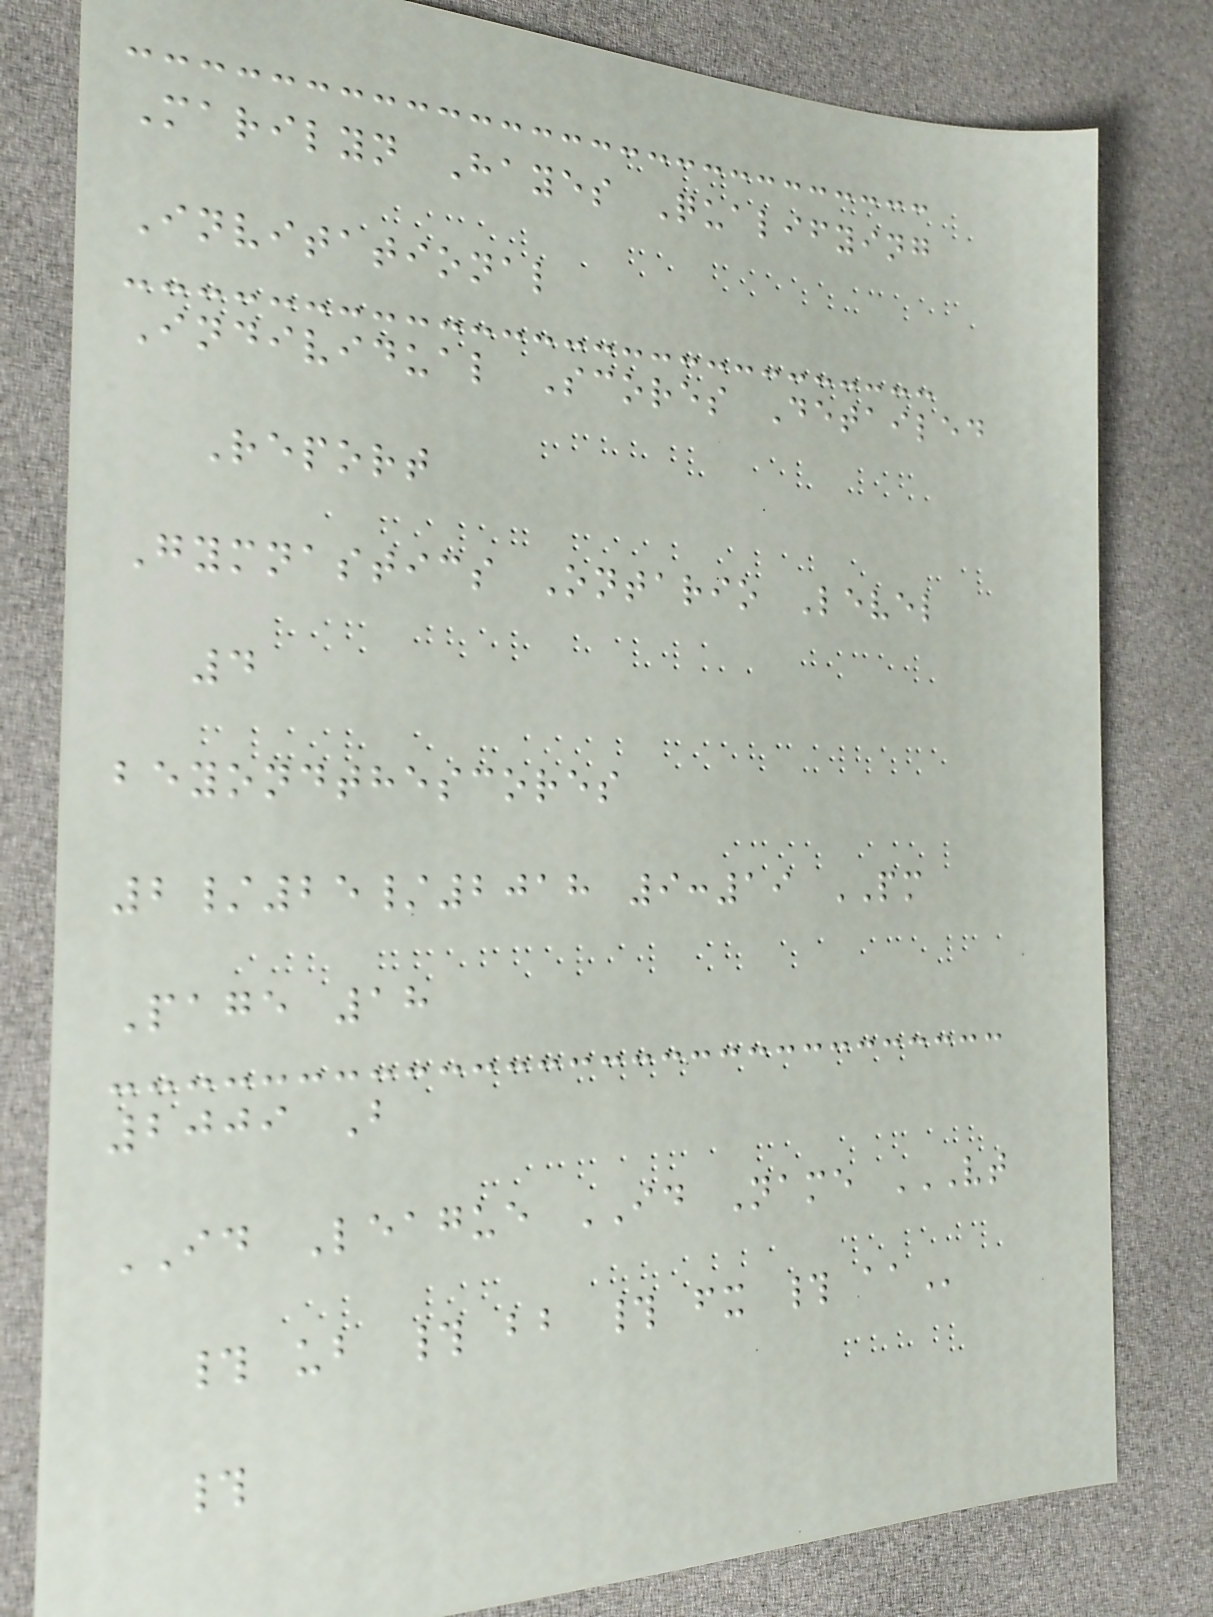Marilyn Hayes Qualifying
Invitational
Individual Scores Detailed
Report
Gymnastics Ontario Level
4
beyondthescores
2/25/2018 9:19 PM
Page 18
2009 B
ID League ID Name VT
# UB # BB # FX # AA
#
